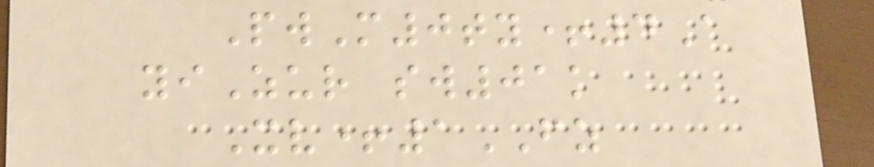PwM0ty+4A
yiZur sw01k
Xv+1FZ
